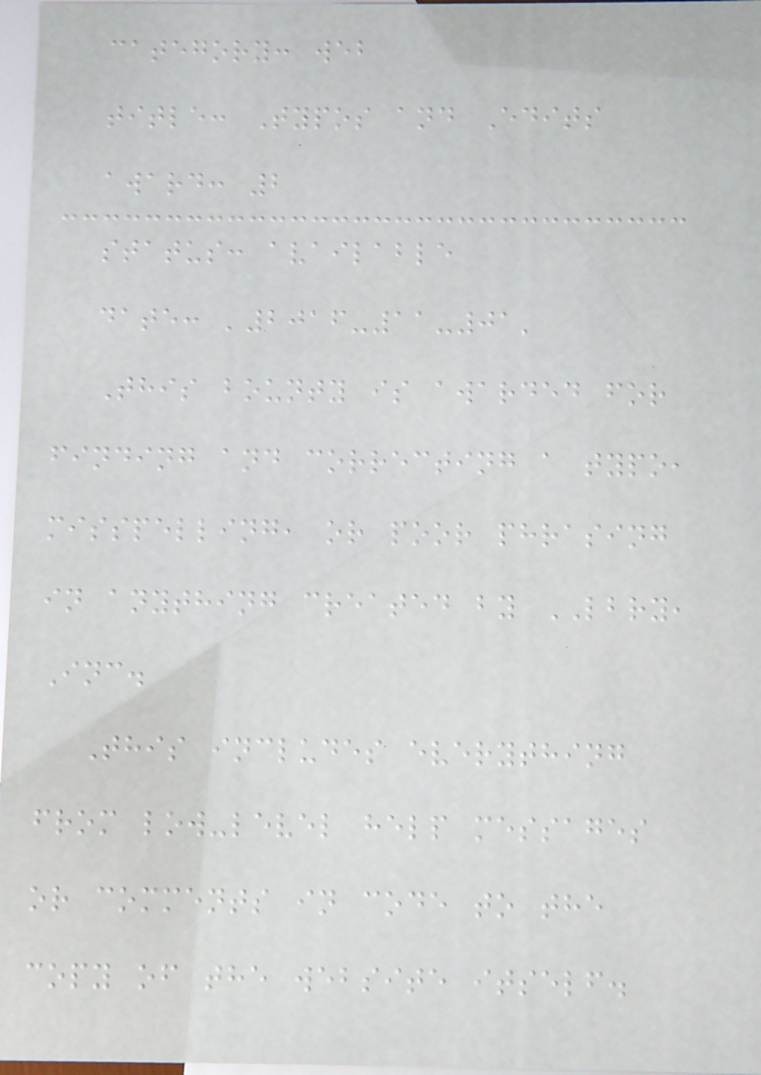category: web
title: Typos and Edits
award: 2
status: available
date: '2016-11-01'
This bounty is awarded for
finding and correcting a typo,
misspelling, or poor phrasing
in anything created by LBRY,
Inc.
This includes everything
from low-level help messages
or comments in code to the
copy of the website itself.
